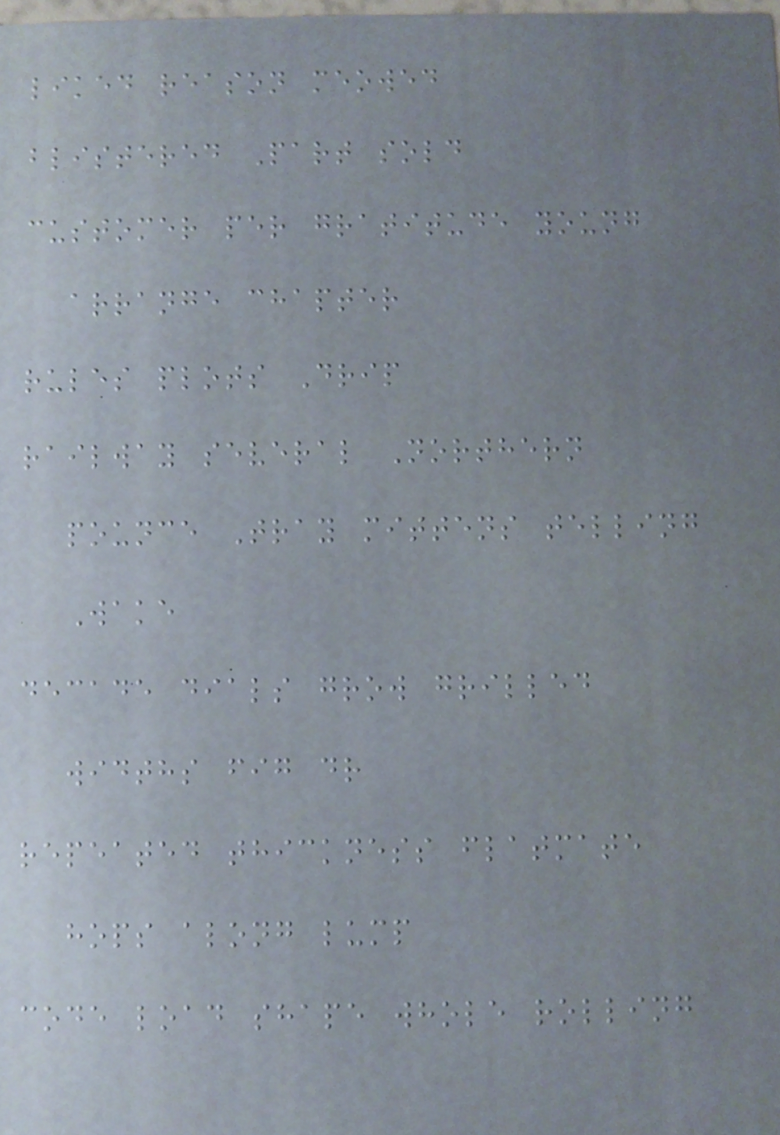liked reason meowed
blistered Part sold
customer per gratitude young
arrange chapter
rules plots Drip
railway several Northern
pounce Tray mittens telling
Wake
decade dials grow grilled
widths fig dr
repeated thickness flatmate
hops along lump
code load shape whole rolling
